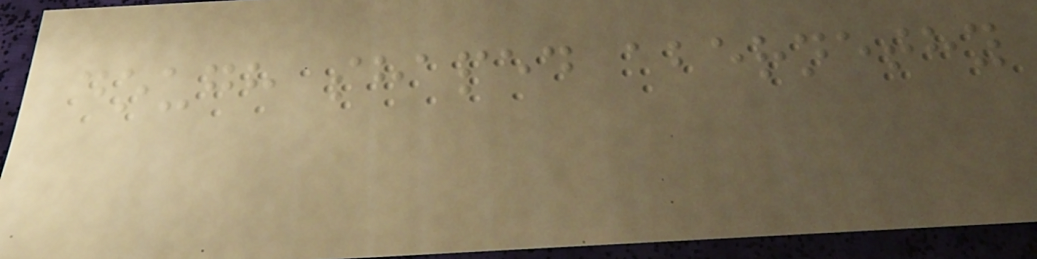dough shaped abernethy
